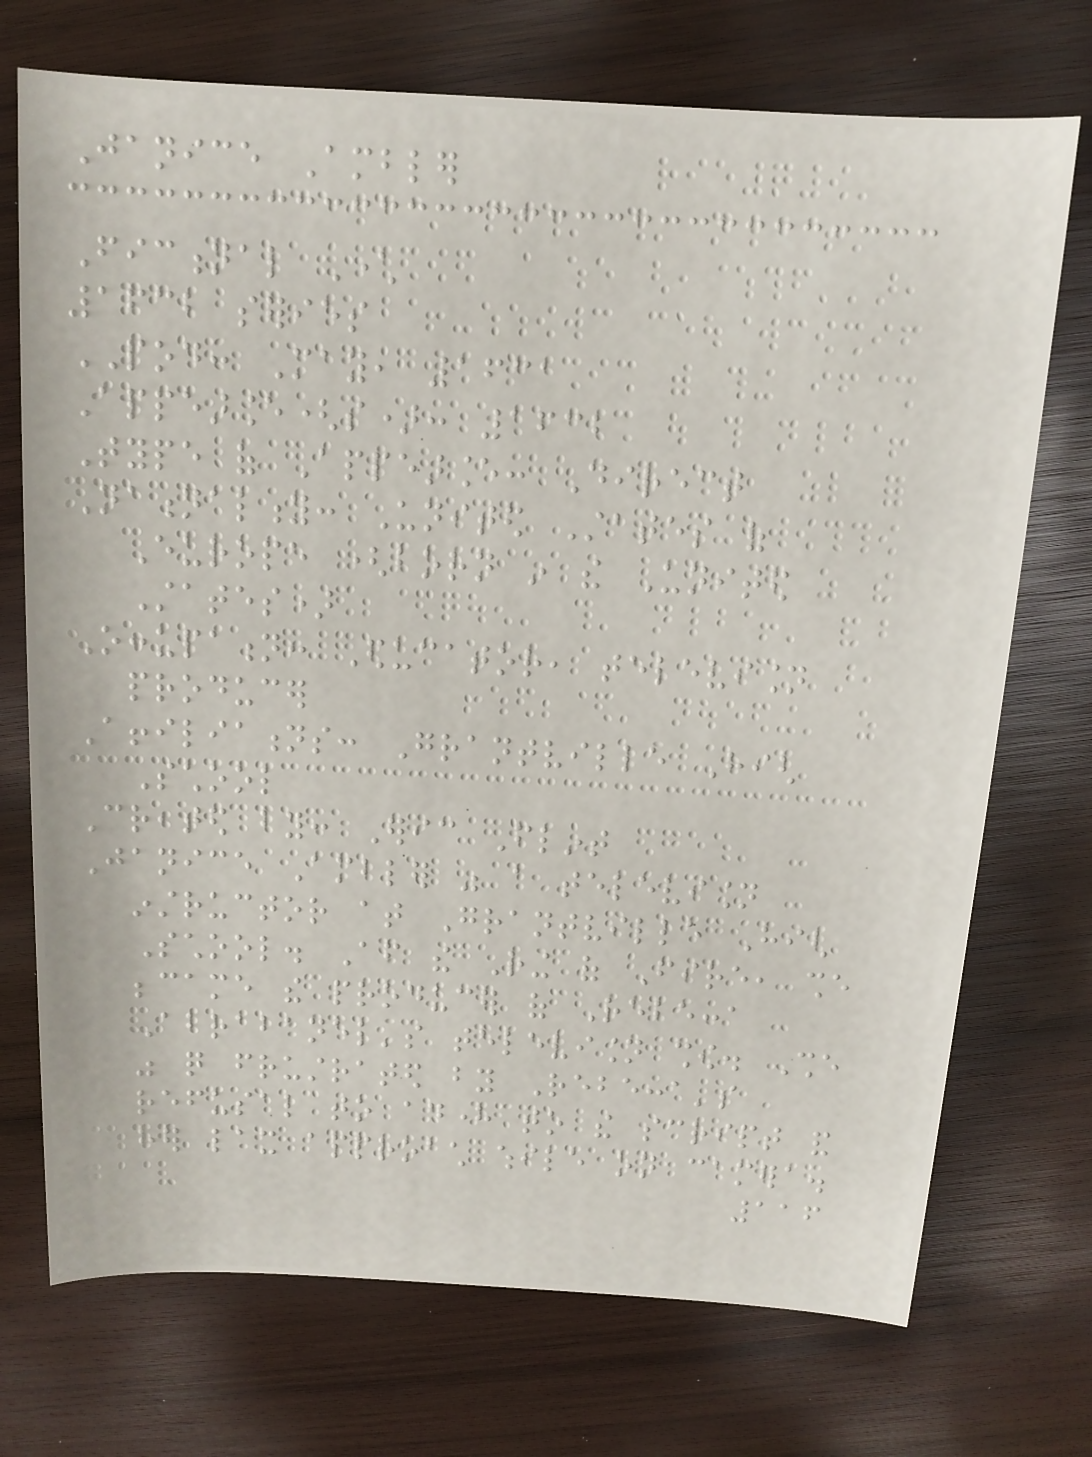Janice Ambler
Fictional Character
1632 series
POD: May, 1631
Appearance(s): 1632
Type of Appearance: Direct
Nationality: United States of
Europe (born in the United
States)
Occupation: Educator, television
producer
Affiliations: Grantville High
School
Created by: Eric Flint
Janice Ambler was a television
instructor at Grantville High
School. After the Ring of Fire, she
became the producer of Rebecca
Abrabanel's television show. She
was quite frustrated by Rebecca's
refusal to adhere to the script and
her lax approach while on camera.
116
